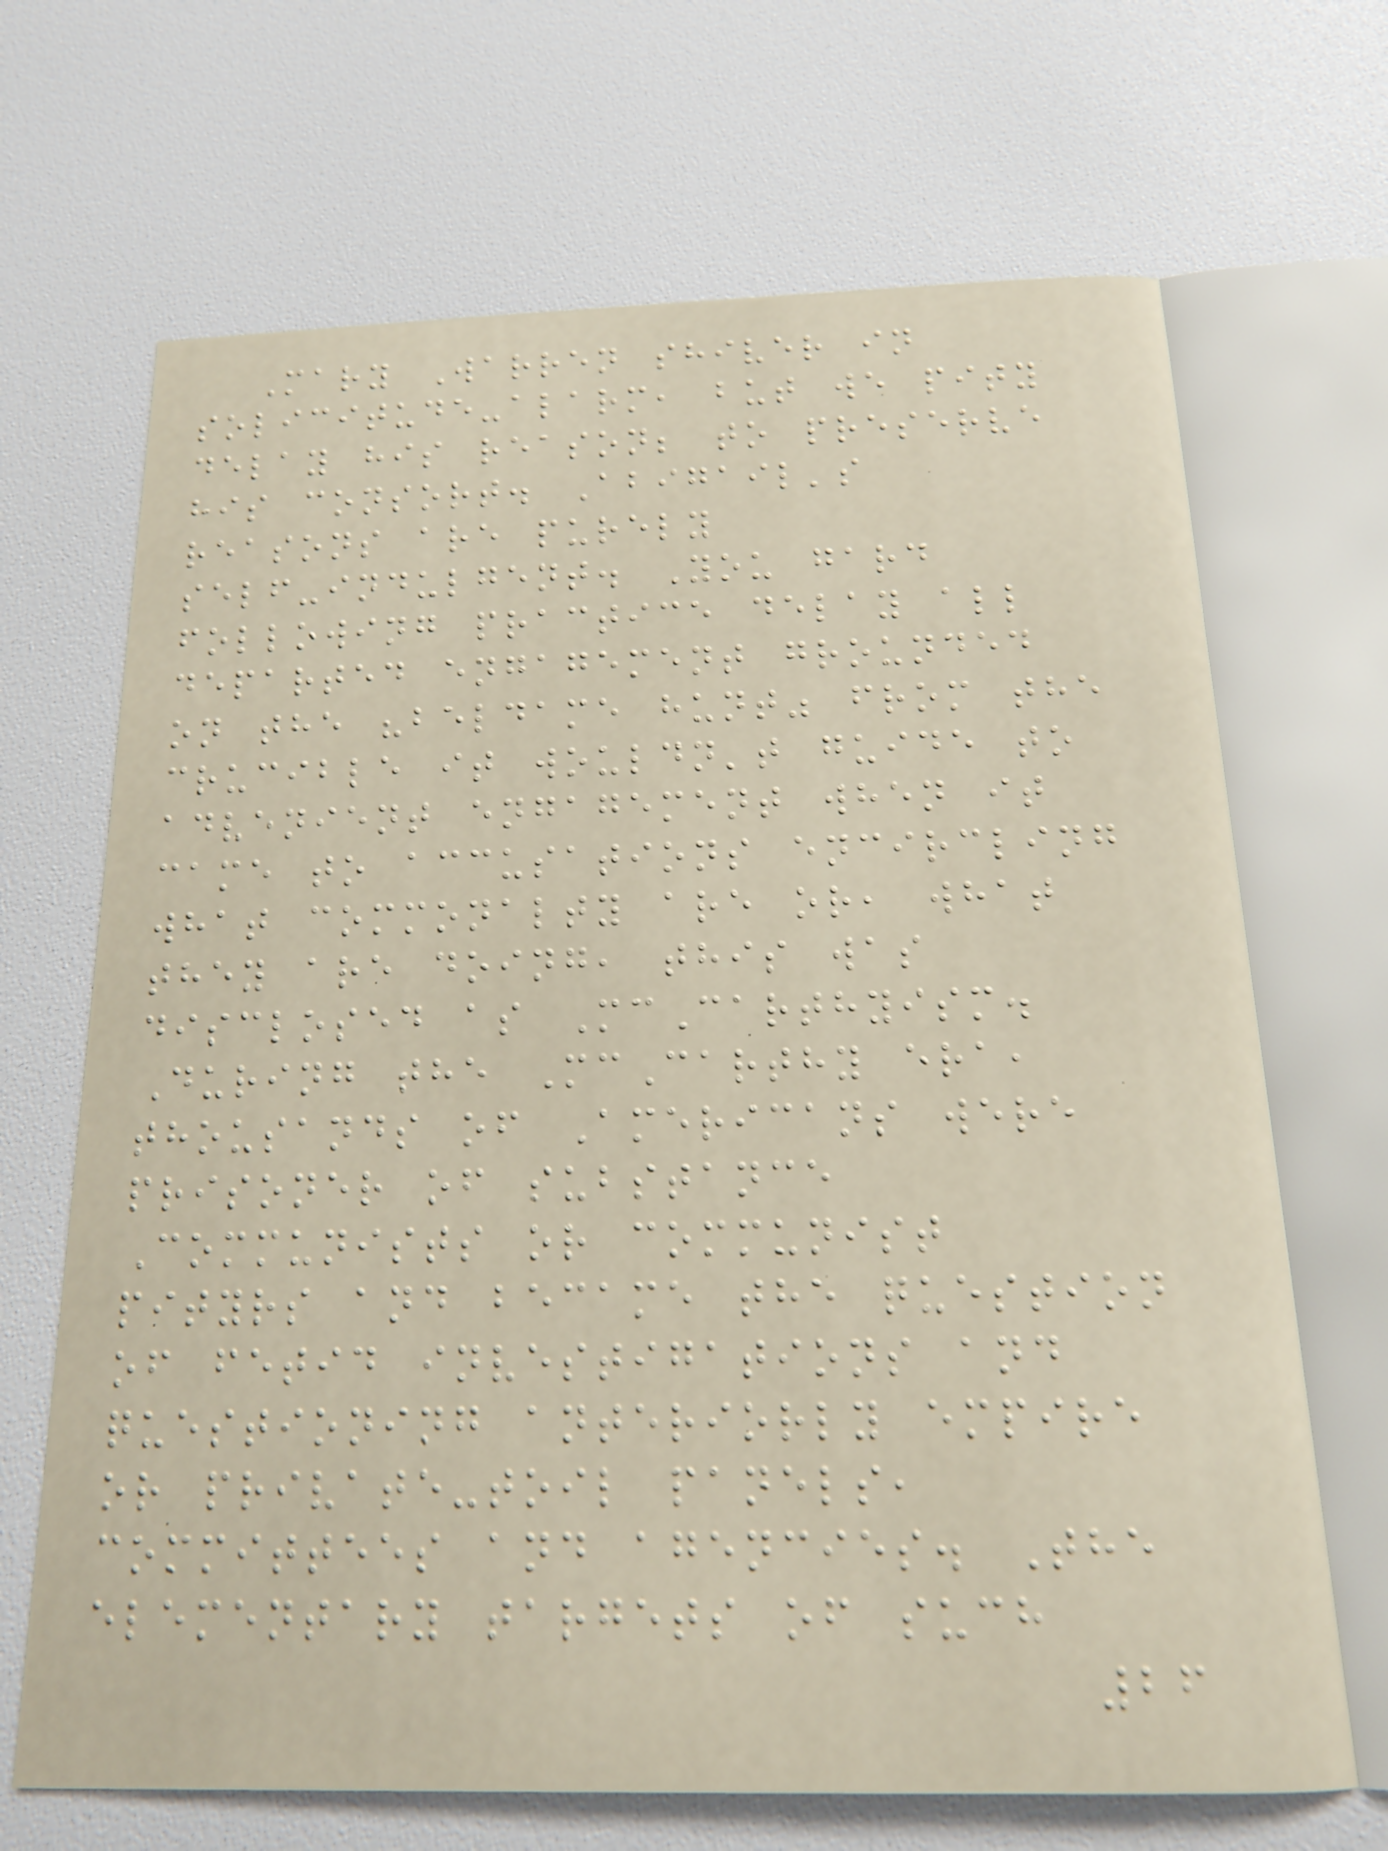Mary Warren shiver in
solicitude-alarm, but we pity
delay his reason; to preserve
his consort. Abigail's
reasons are purely
self-indulgent. You gard
following practice delay all
departed engagement grounded
on the "beldame hunt" from the
crucible it wouldn't guide to
advenient engagement when it
came to accusations encircling
what commonalty are or, what
they are doing, this was
disclosed as McCarthyism.
During the McCarthy era,
thousands of Americans were
prisoner of substance
Communists or communist
pityrs and became the question
of fetid investigations and
questioning anteriorly empire
or private-toil panels,
committees and agencies. The
elementary targets of such
26
